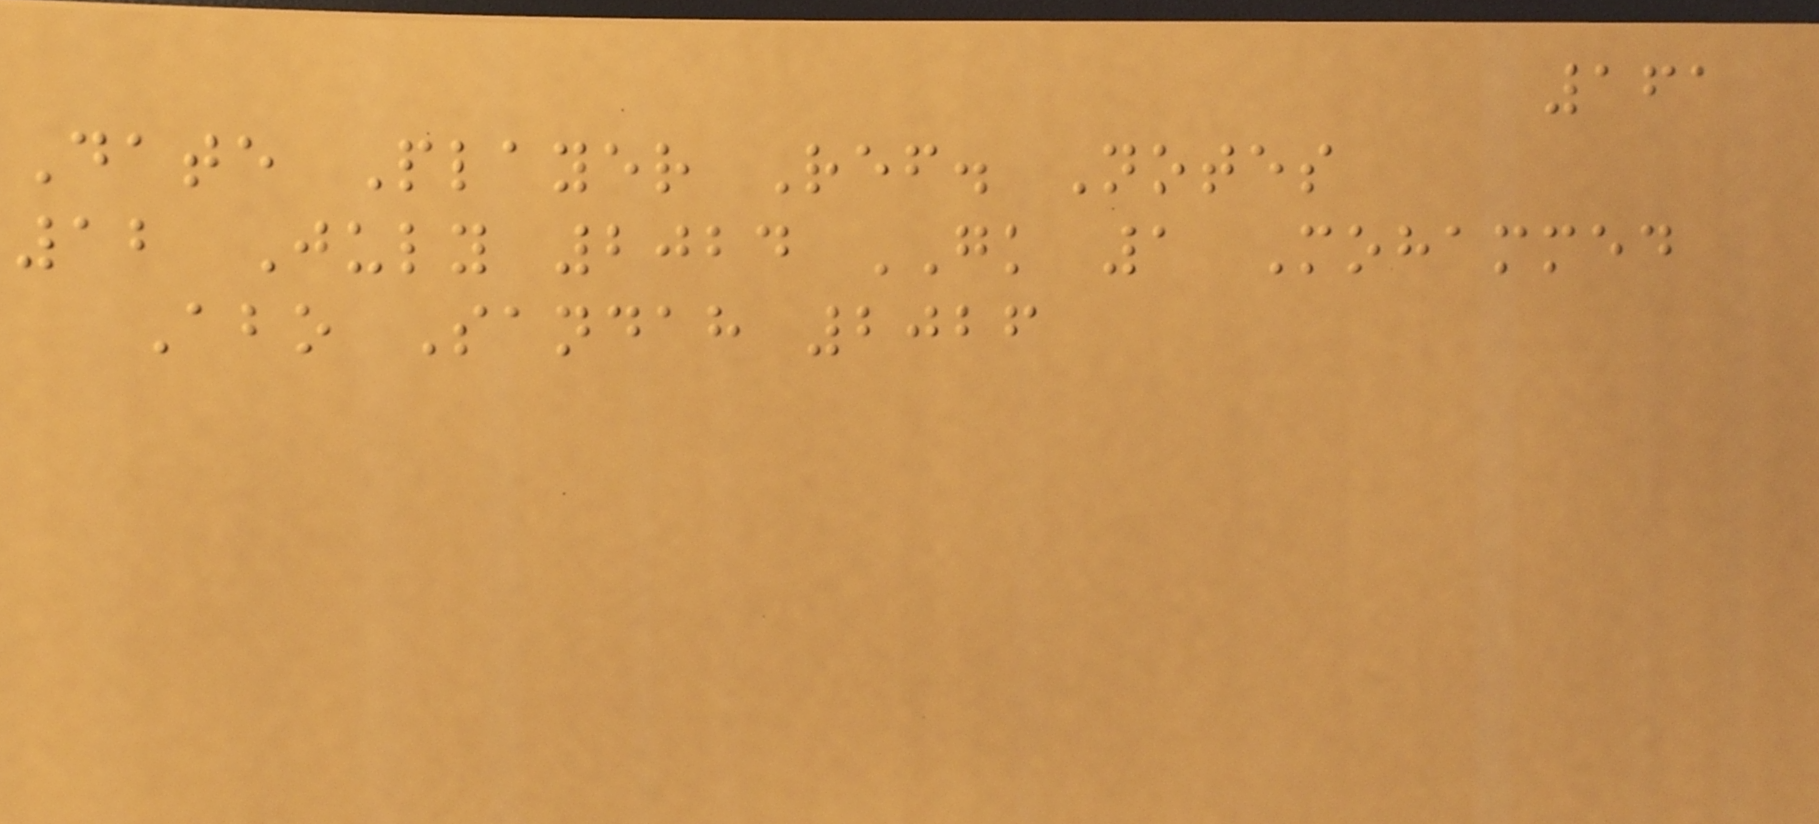161
Date Player Ref. Notes
12 July 2024 GK 1 Mohammed
Abo Sandah 2026
